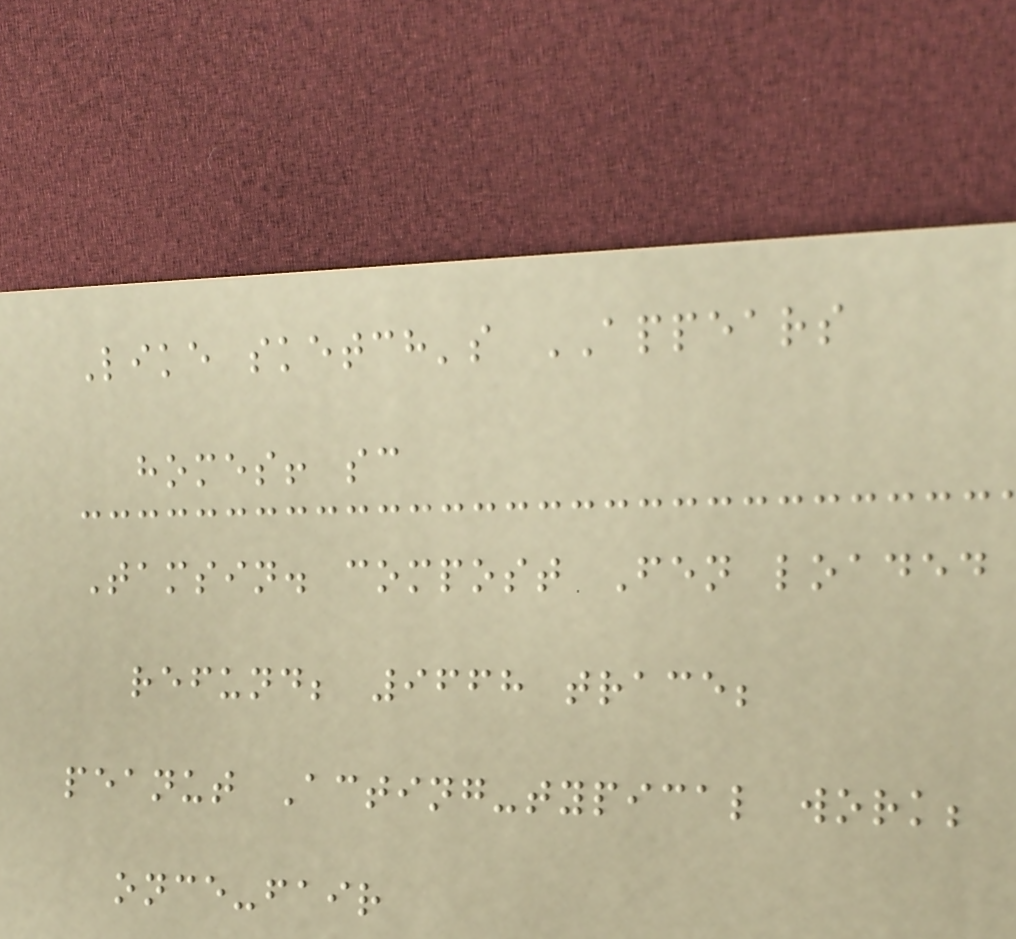Like sketch's APPEARS
homes! sc
Tamsin. compost Fen loaded
refund; 9668 trace;
peanut Acting-typical work;
once-fair
